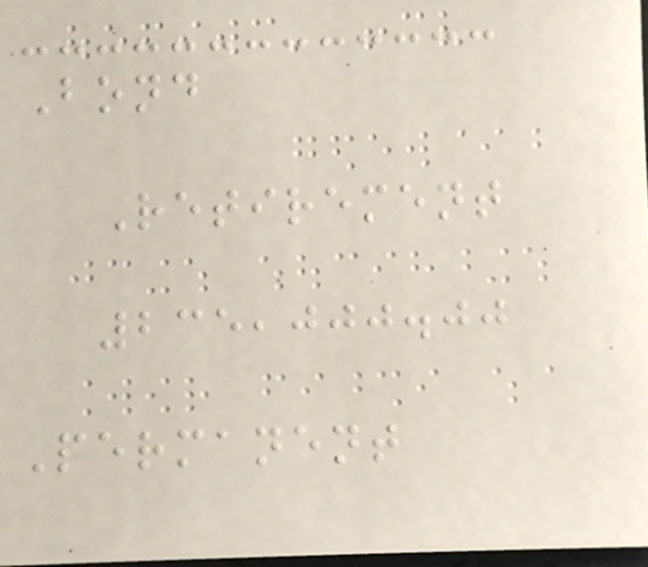Bond
Retirement
235,000.00
Permanent
